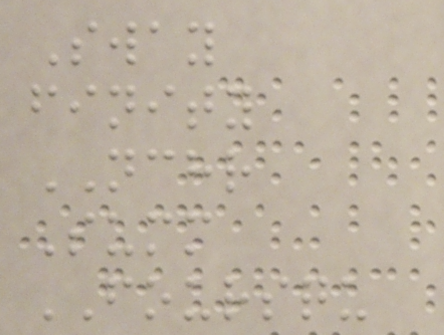Sway
finity
NCHR
Summ
FOURSQU
